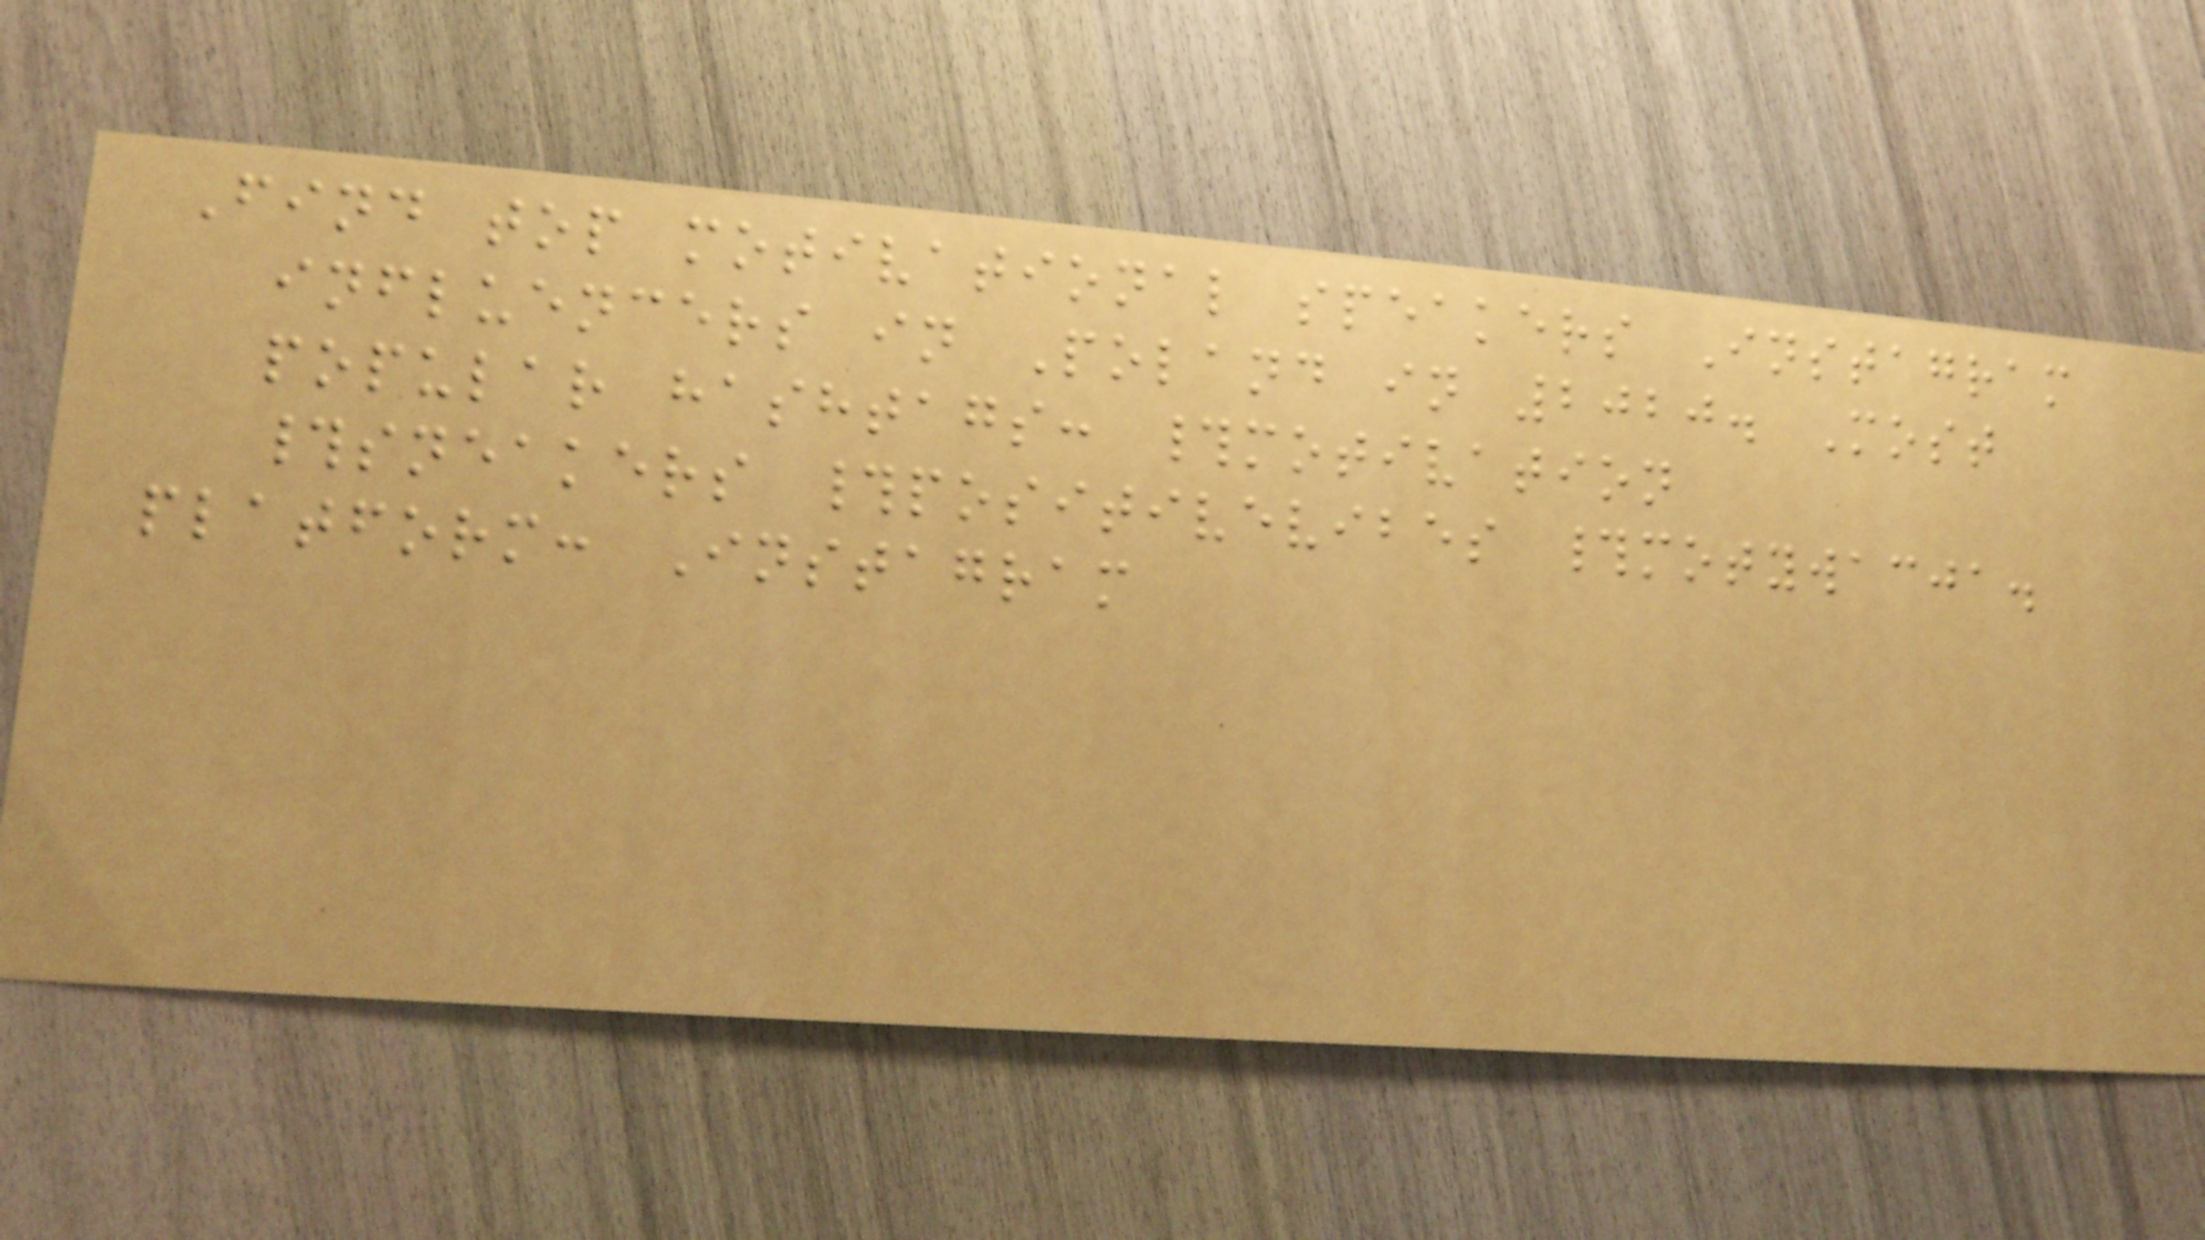Find top motivational speakers Instagram
influencers in Poland in 2020. Most
popular hashtags: #motivation
#sneakers #positivevibes #motywacja.
platform: Instagram
